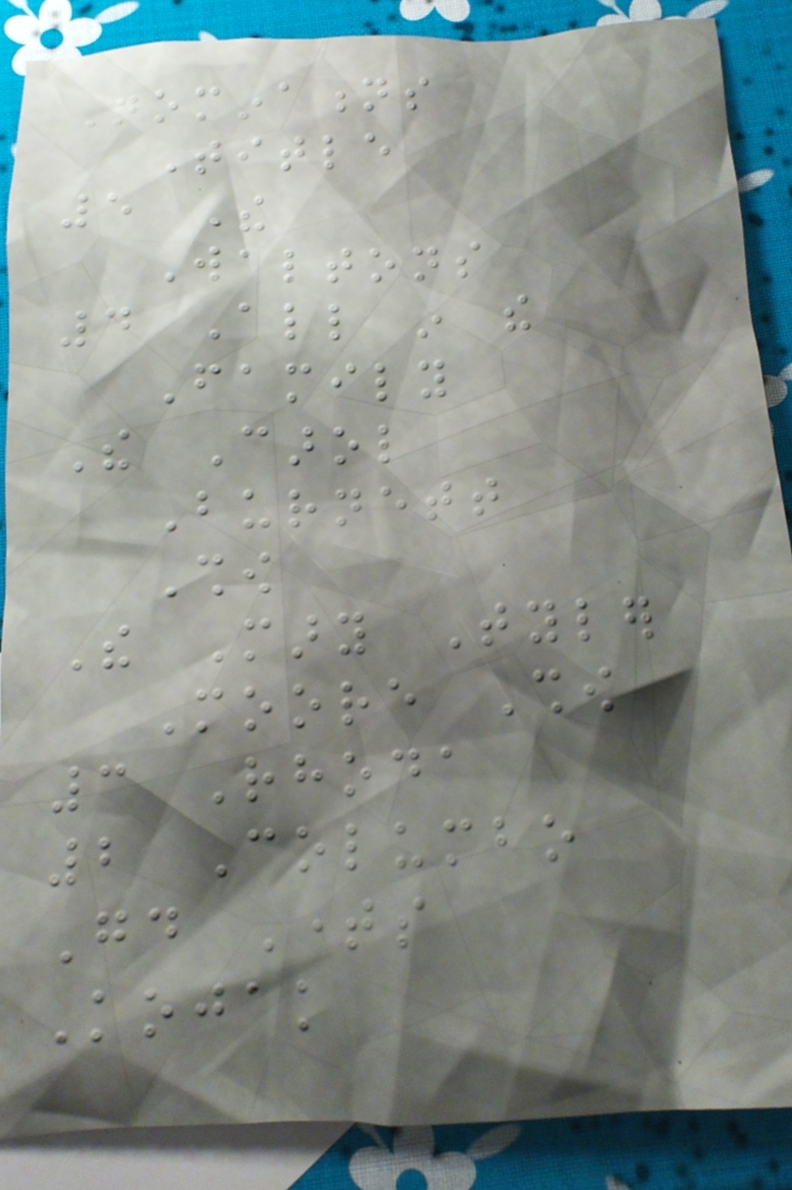Nominations
Title
5 The
Waltons
4 All in the
Family
The Carol
Burnett
Show
The Mary Tyler
Moore Show
3 Rhoda
2 Columbo
Good Times
Kojak
